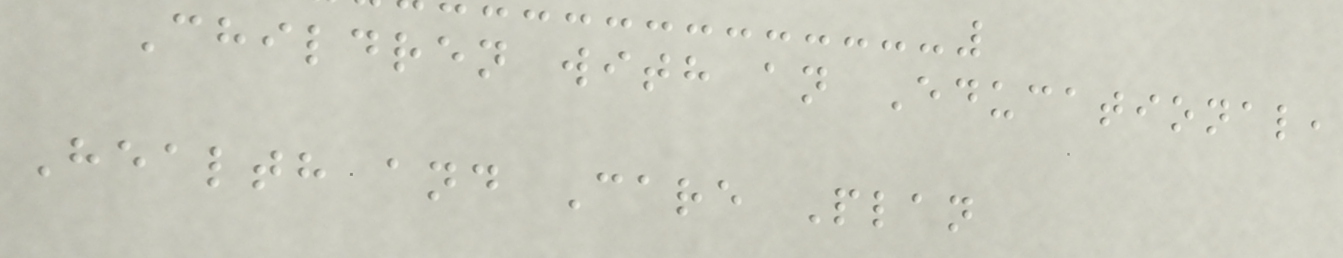Children with an Educational,
Health and Care Plan
